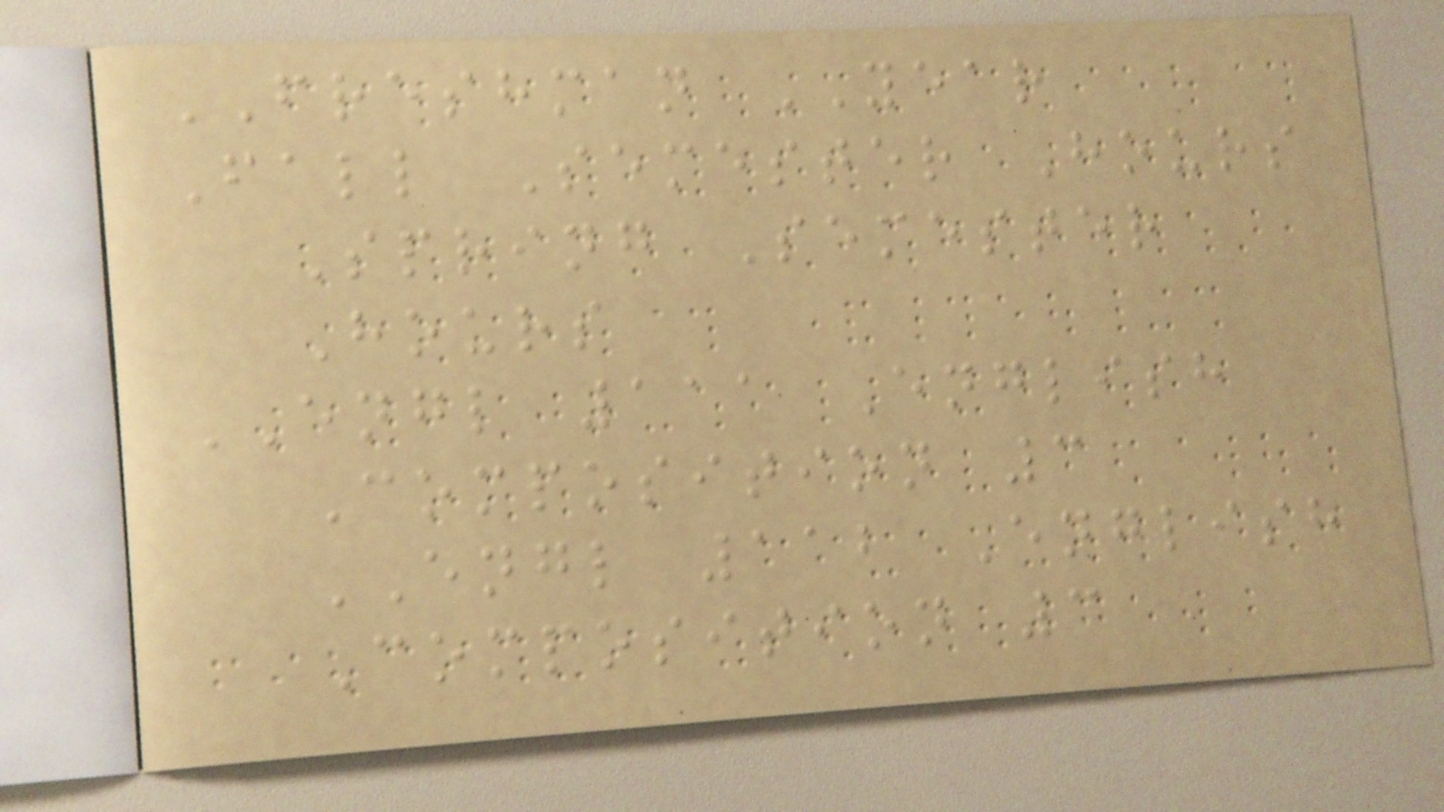FRESHMAN YEAR
Fall Semester Hours
Spring Semester
Hours
ENGL 111 English
Composition 3
ENGL 112 English
Composition 3
